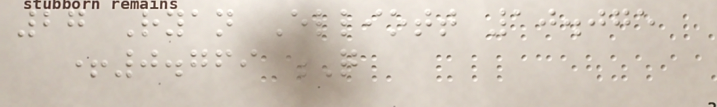27 Ryan Elliott 10.075
+0.769 Q
